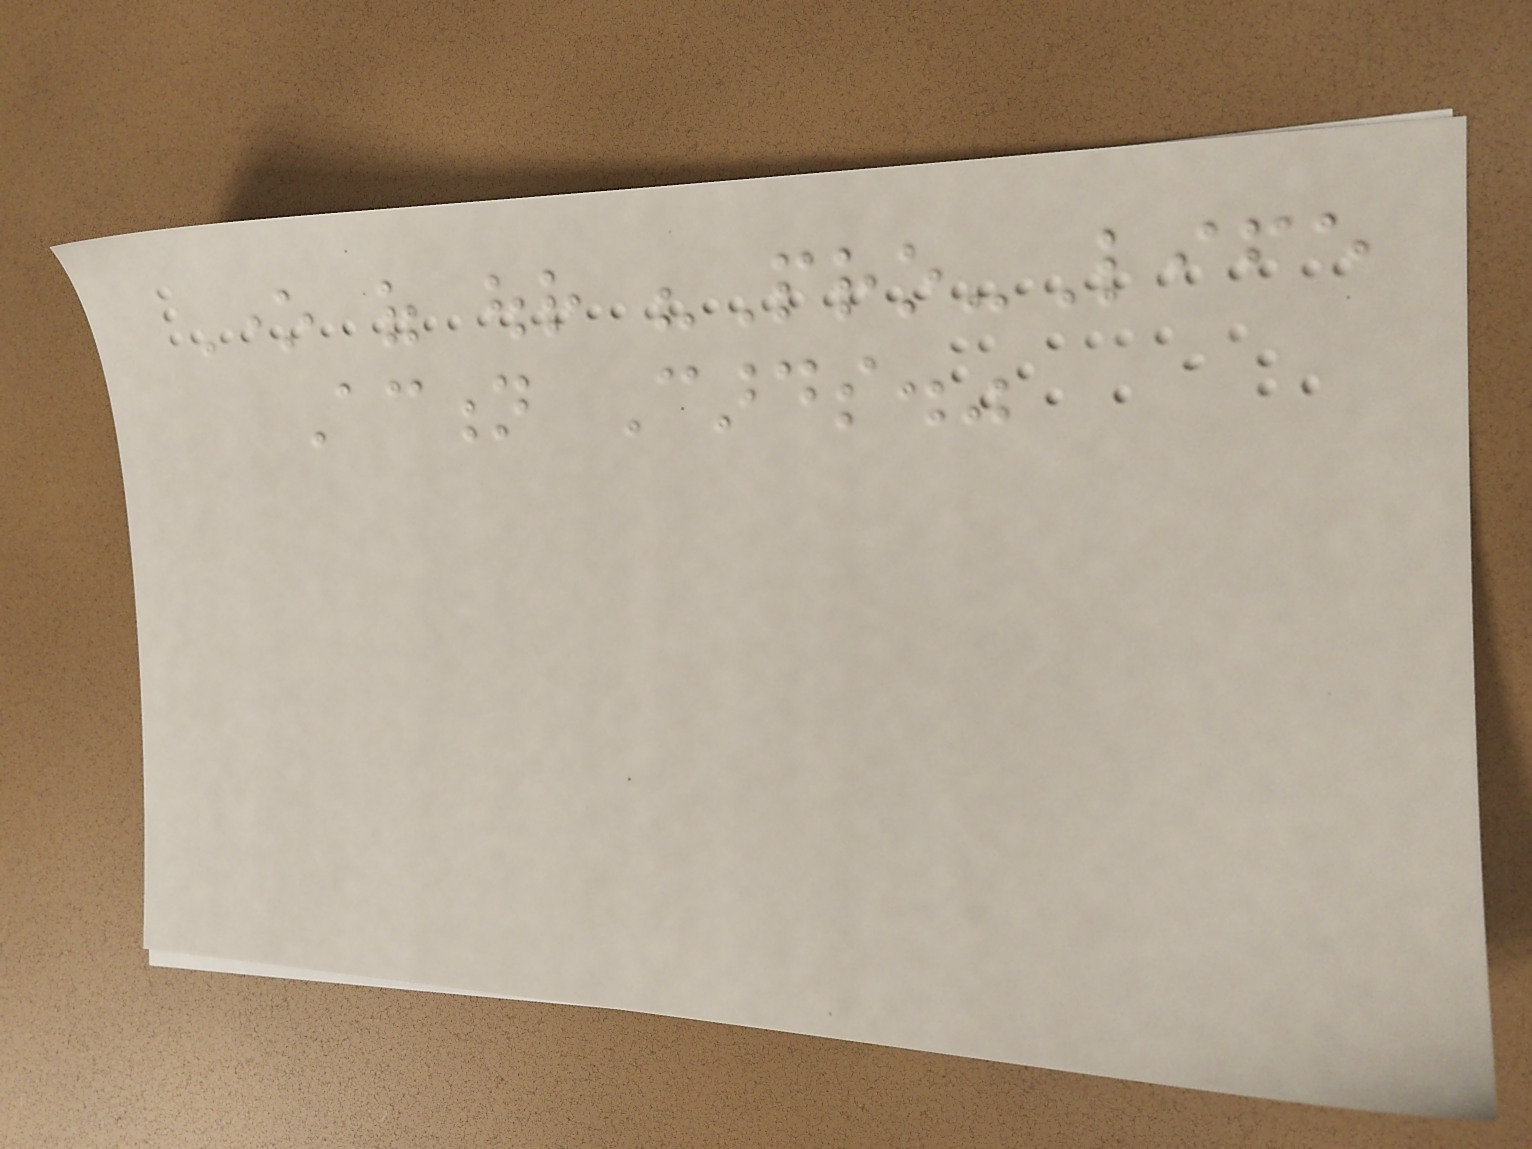One of our "Pro-Life
Action Cards."
